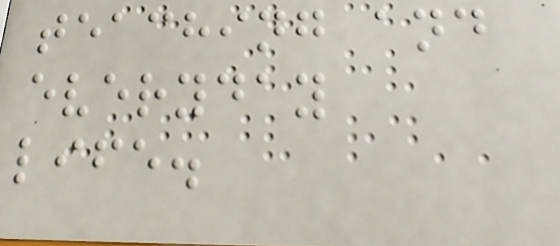teaching and
everyday
life.
